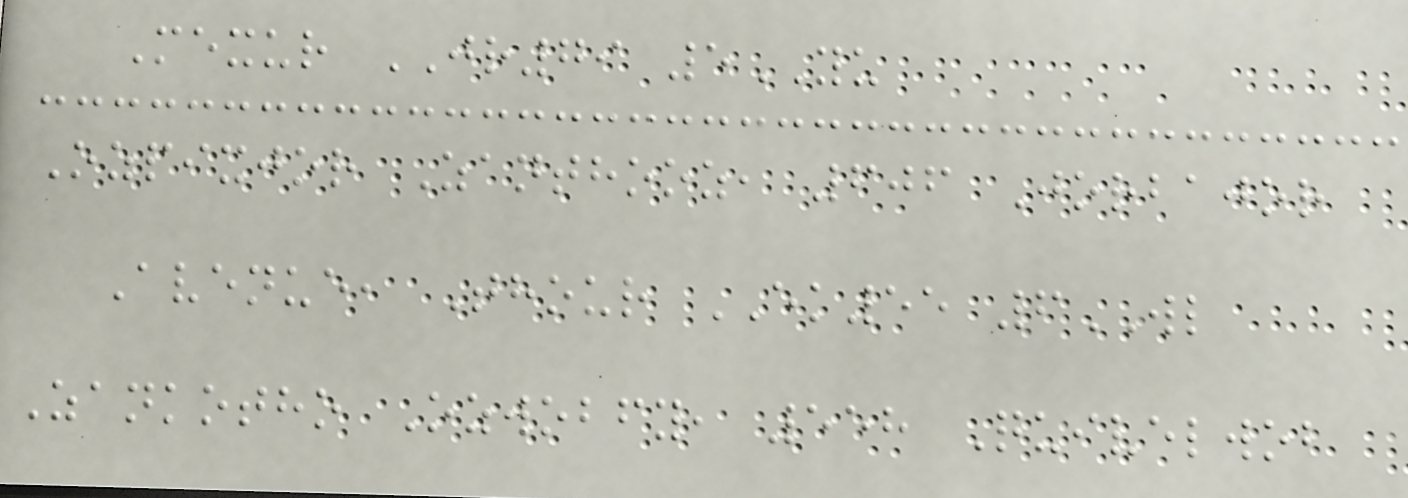Mexur JR79 5YU
Ozpixjor Zanthooz, 606 Jorbajor
Avenue, Thour EK55 6WL
Zankotho Ozwobfy, 558 Quivelwob
